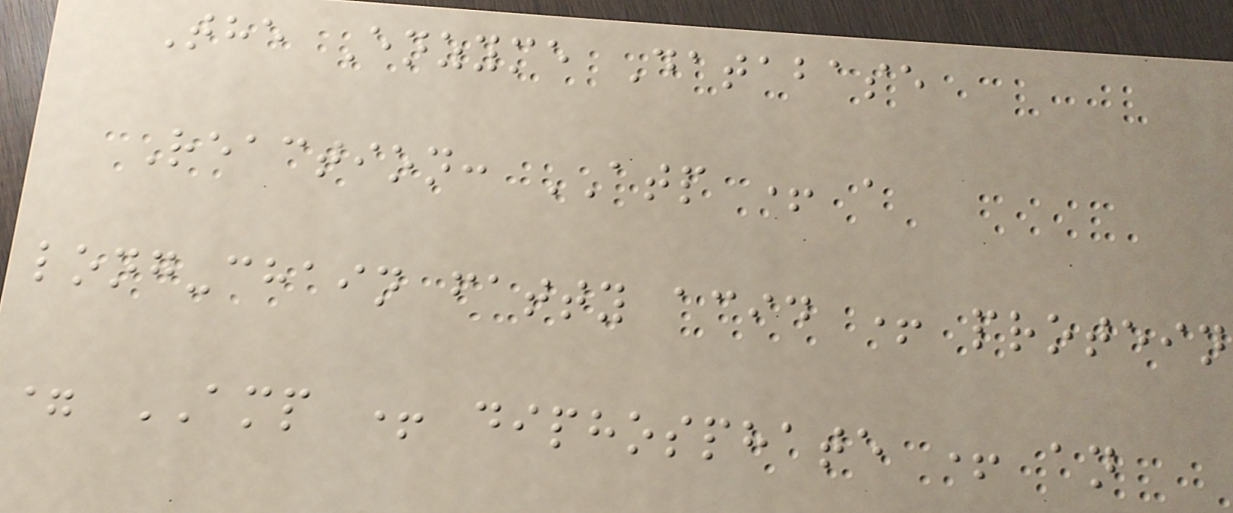The Enzyme Database
Reaction: ATP + a
long-chain fatty acid + protein
= AMP + diphosphate + an
